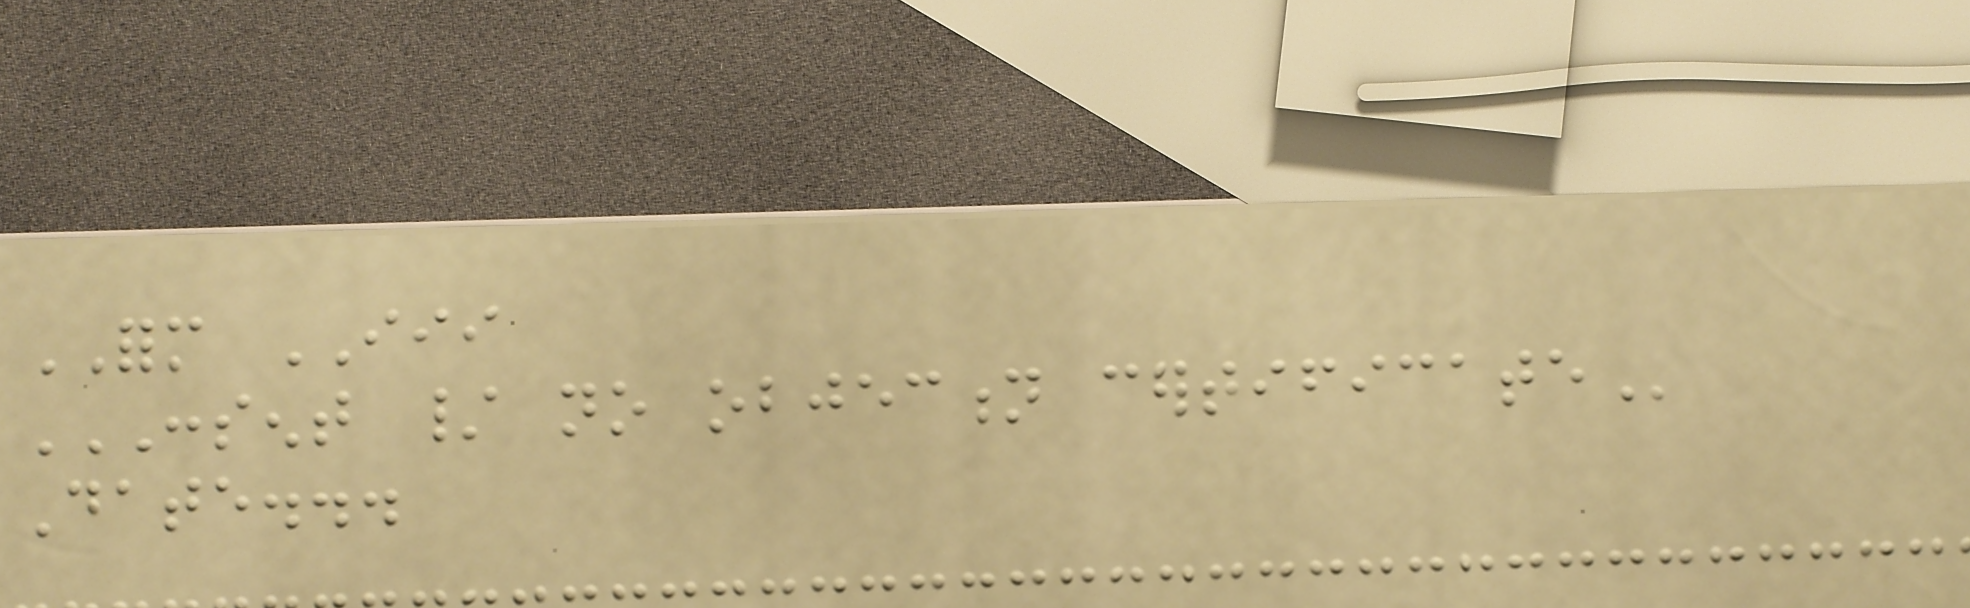FORM III
CONSENT / NO OBJECTION CERTIFICATE
Date...
